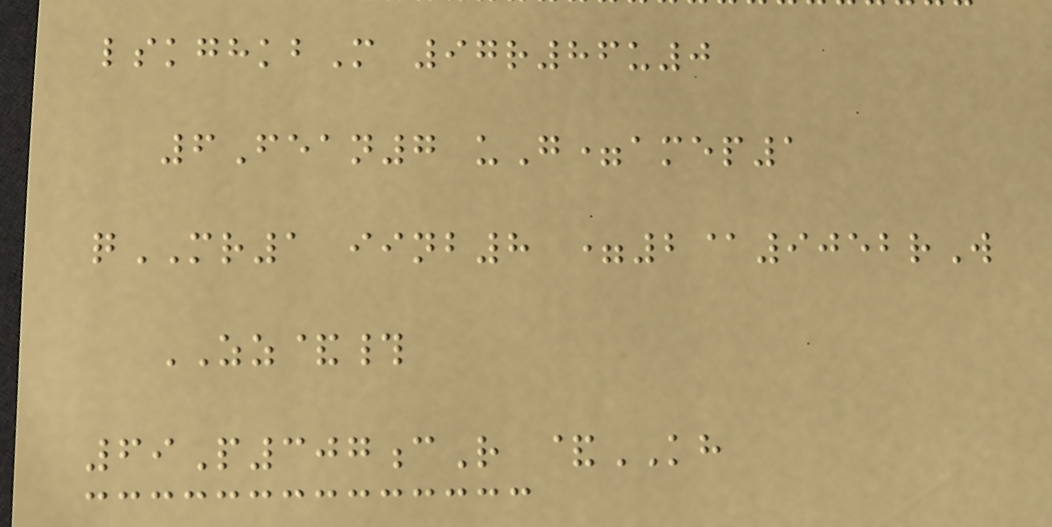lskghkbM 97r86u0
6Fean7 uG=amep1
qMR1 iinb8 =2@9052rW
ZZ&#
69P307cR &KH
